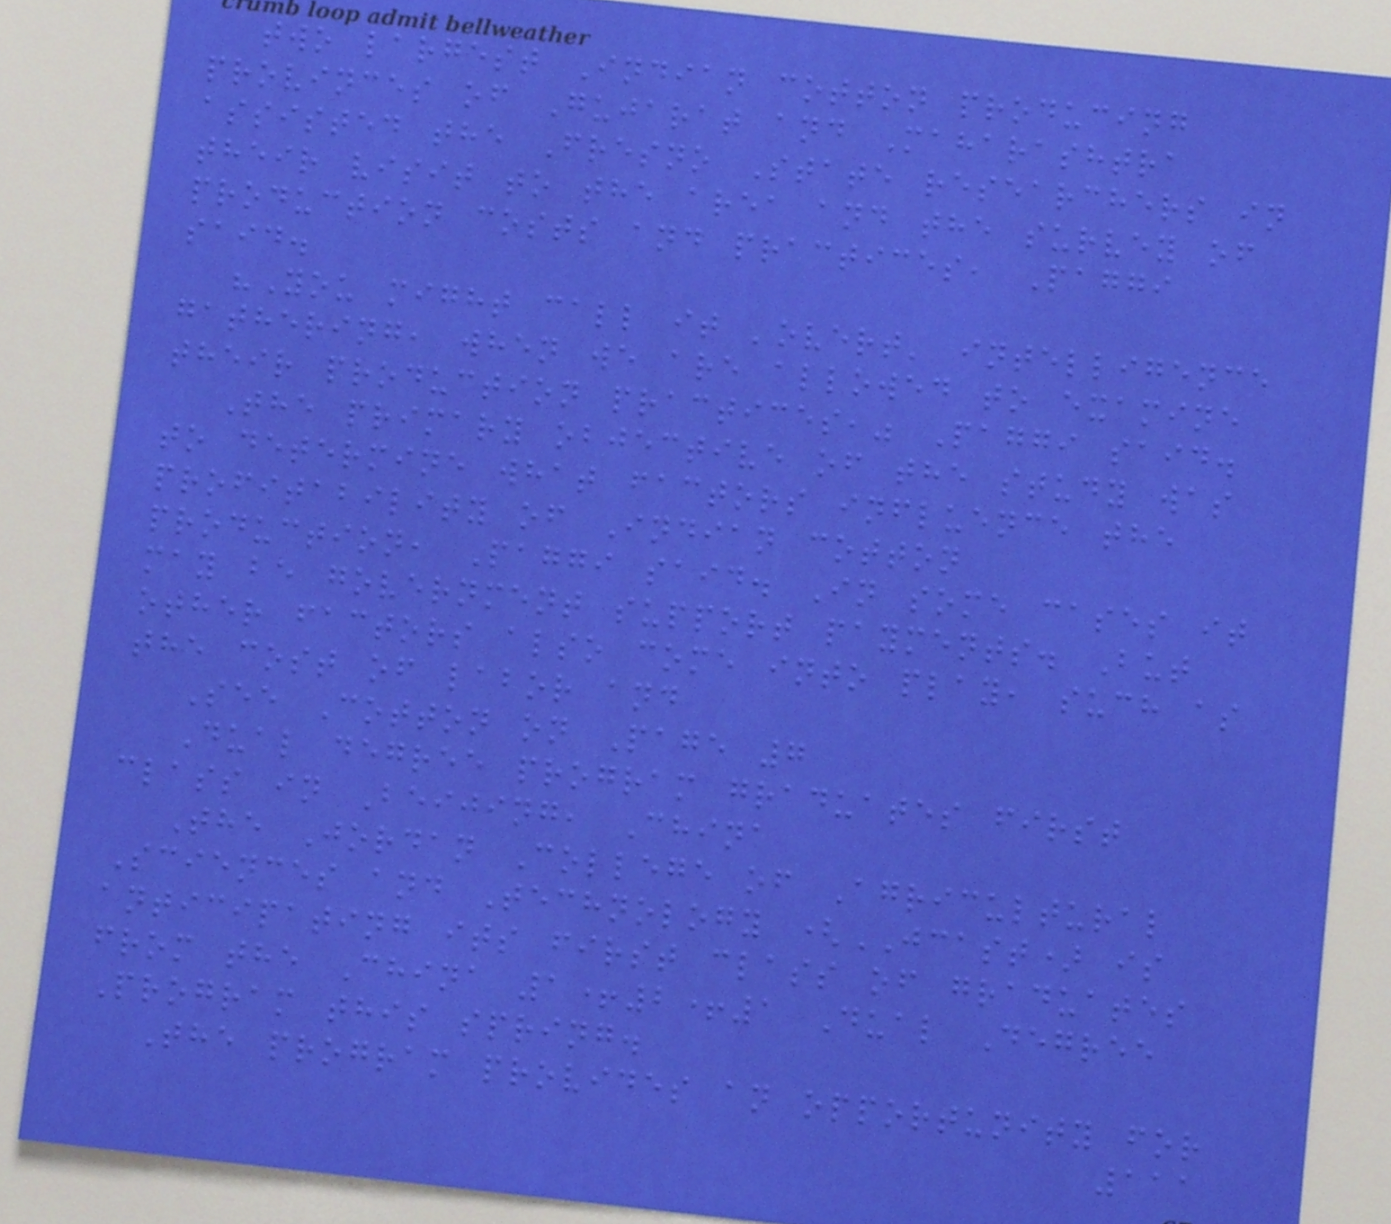two largest Indian cotton producing
provinces of Gujarat and Maharashtra
assisted the Fresno State researchers in
their visit to the area and the survey of
production costs and practices, Paggi
said.
"You might call it 'overt' intelligence
gathering, when we are allowed to examine
their production practices," Paggi said.
The primary objective of the study was
to determine what factors influence the
profitability of Indian cotton
production, Paggi said. In some cases it
may be government support payments. But
other factors also come into play, such as
the cost of labor and
See Cotton on Page 7
Dual degree program graduates first
class in Beijing, China
The Jordan College of Agricultural
Sciences and Technology (JCAST) is
anticipating its first class of graduates
from the China 1+2+1 Dual Degree
Program this spring.
The program provides an opportunity for
111
